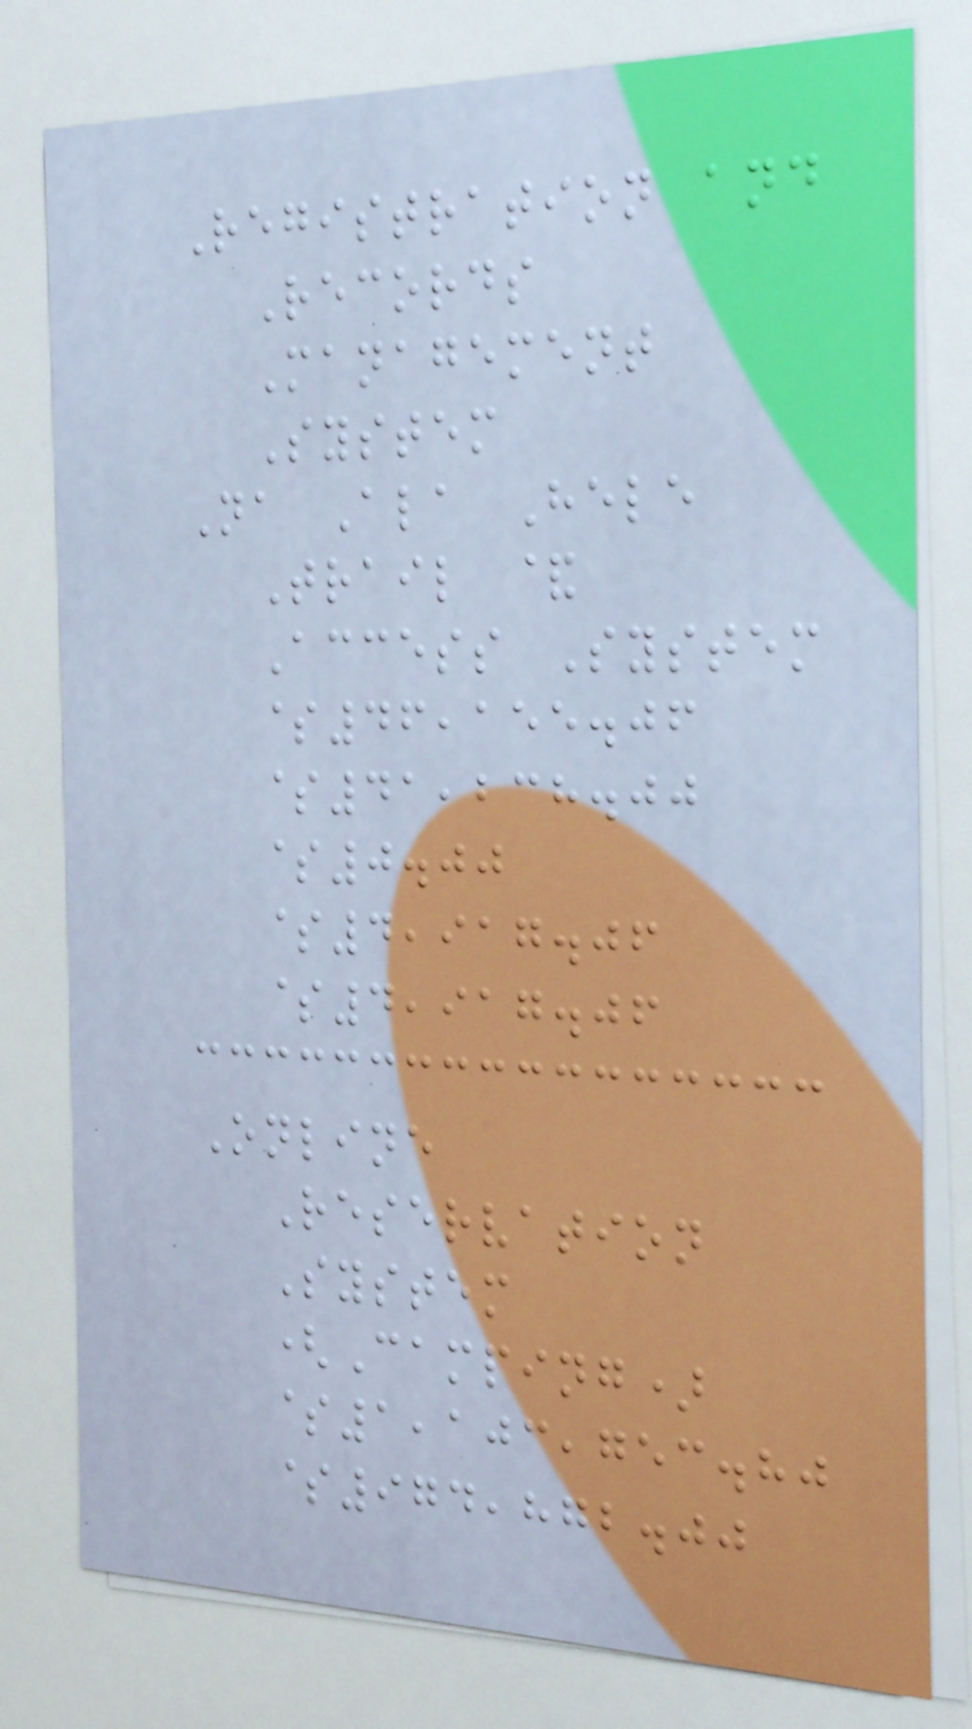Registration and
Records
Management
System
Na Ala Hele
Trail &
Access System
$46,155.06
$41,238.00
$0.00
$4,917.06
$4,917.06
Online
Reservation
System
(Camping)
$1,103,753.80
$974,872.00
